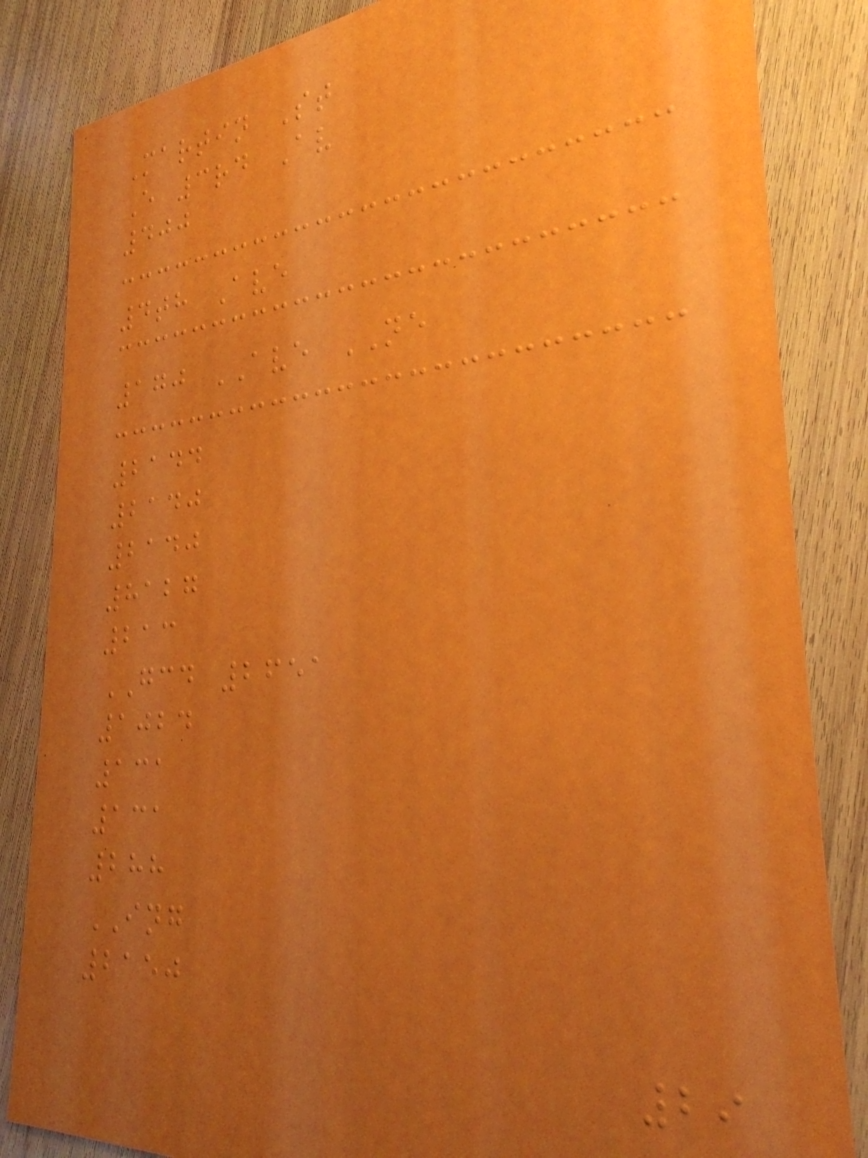Martin St
E 3rd Av
400
4th Ave
170 AVE NE
2144
2140
2140
8127
213
GCD 2651
1024
131
131
288
ING
2150
29
